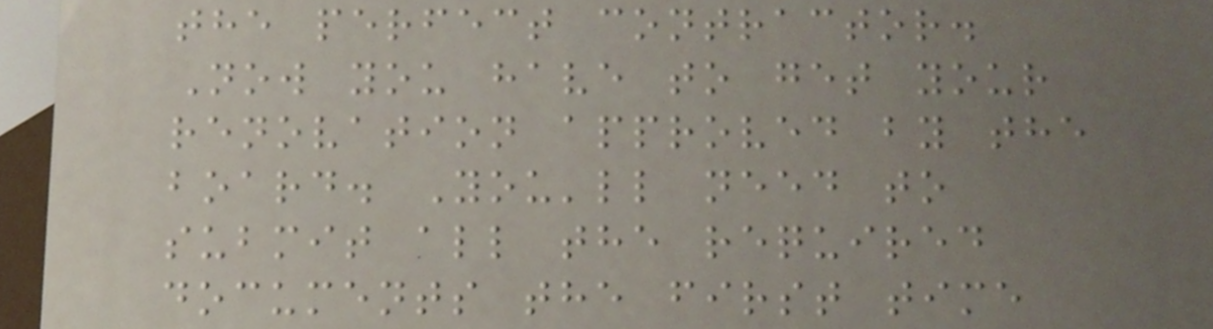the perfect contractor.
Now you have to get your
renovation approved by the
board. You'll need to
submit all the required
documents the first time
